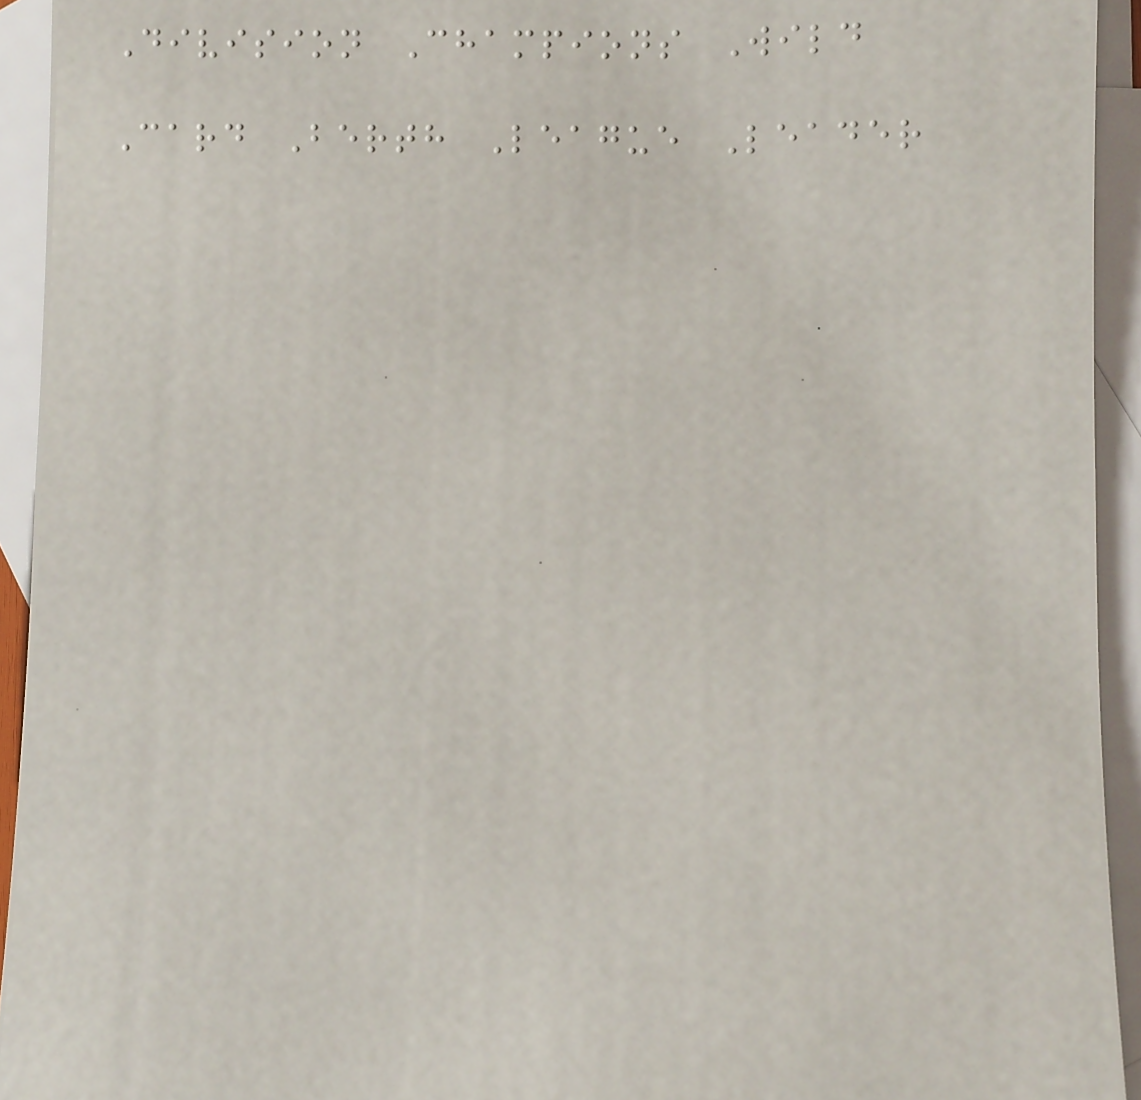Division Champions Wild
Card Berth League Leader
